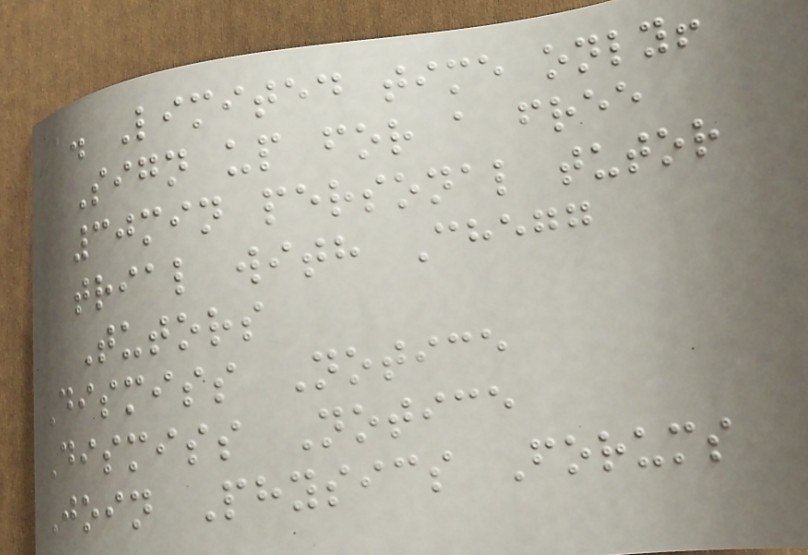1. Limited time only!
Sign up for a free
30min personal tutor
trial with Chegg
Tutors
Dismiss Notice
Dismiss Notice
Join Physics Forums
